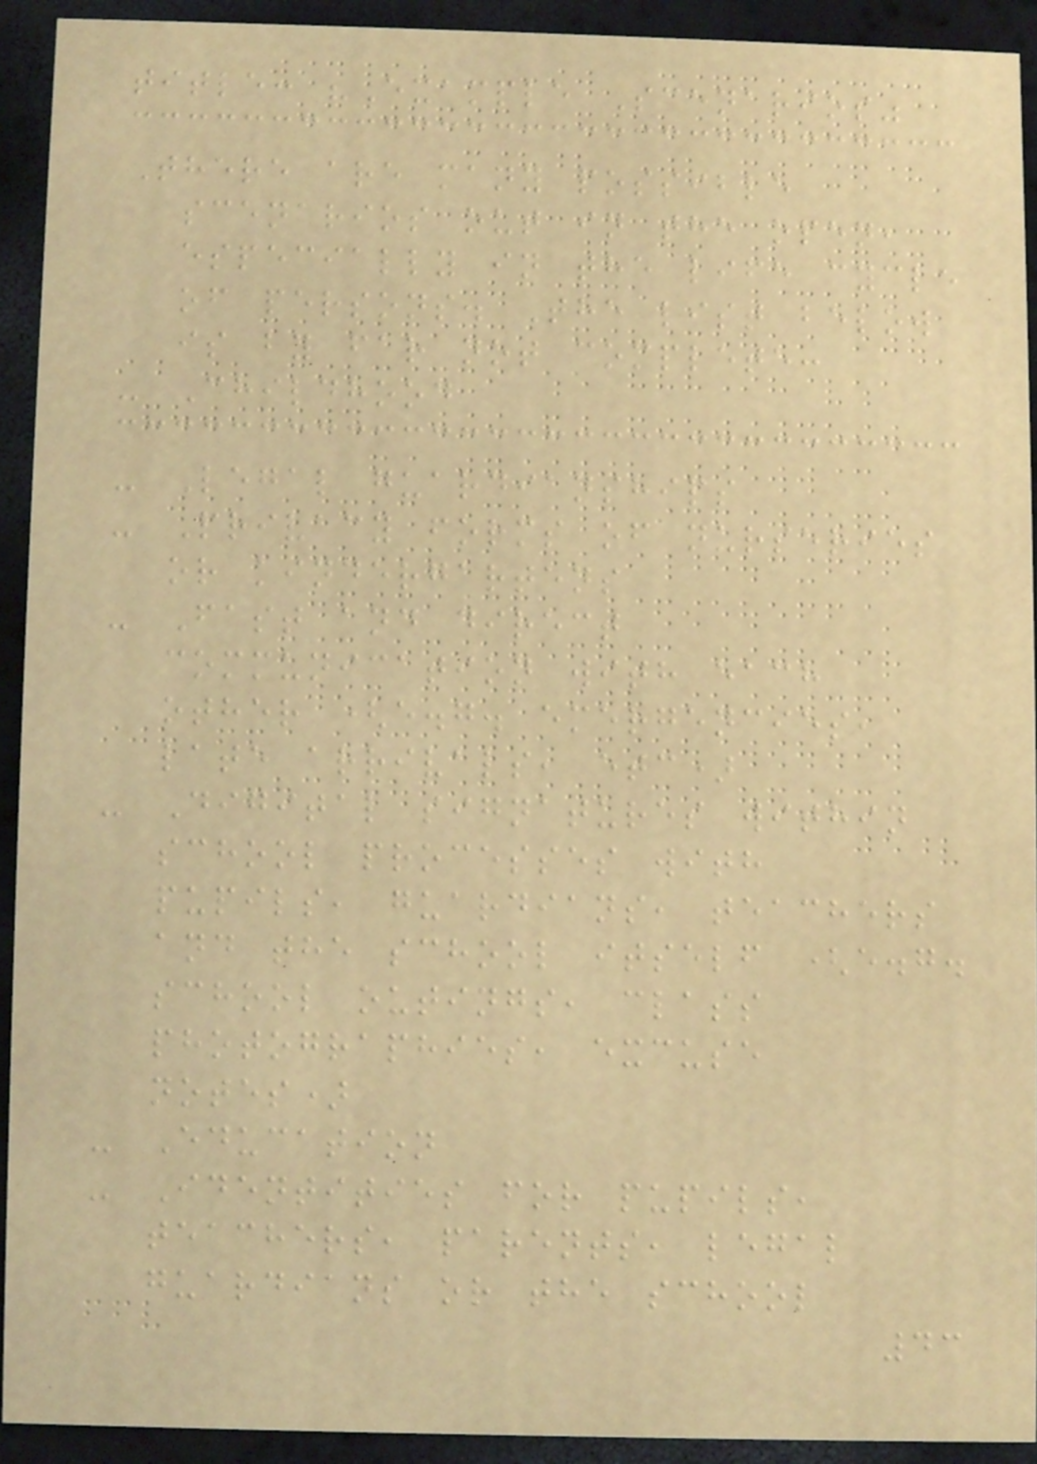title: "Example Scenarios"
There are many possible
scenarios out in the open,
especially in the life cycle
of persons. The list below
is by far not complete:
- Childhood
- Legal guardianships
- Privacy forms of nurseries
or kindergartens
- Fast and direct
communication with each
other (e.g. emergencies,
late arrivals, etc)
- Digital signatures within
school processes with
pupils, guardians, teachers
and the school itself (e.g.
school outings, class
photographies, excuse
notes)
- Education
- Identities for pupils,
teachers, parents, legal
guardians or the school
43
